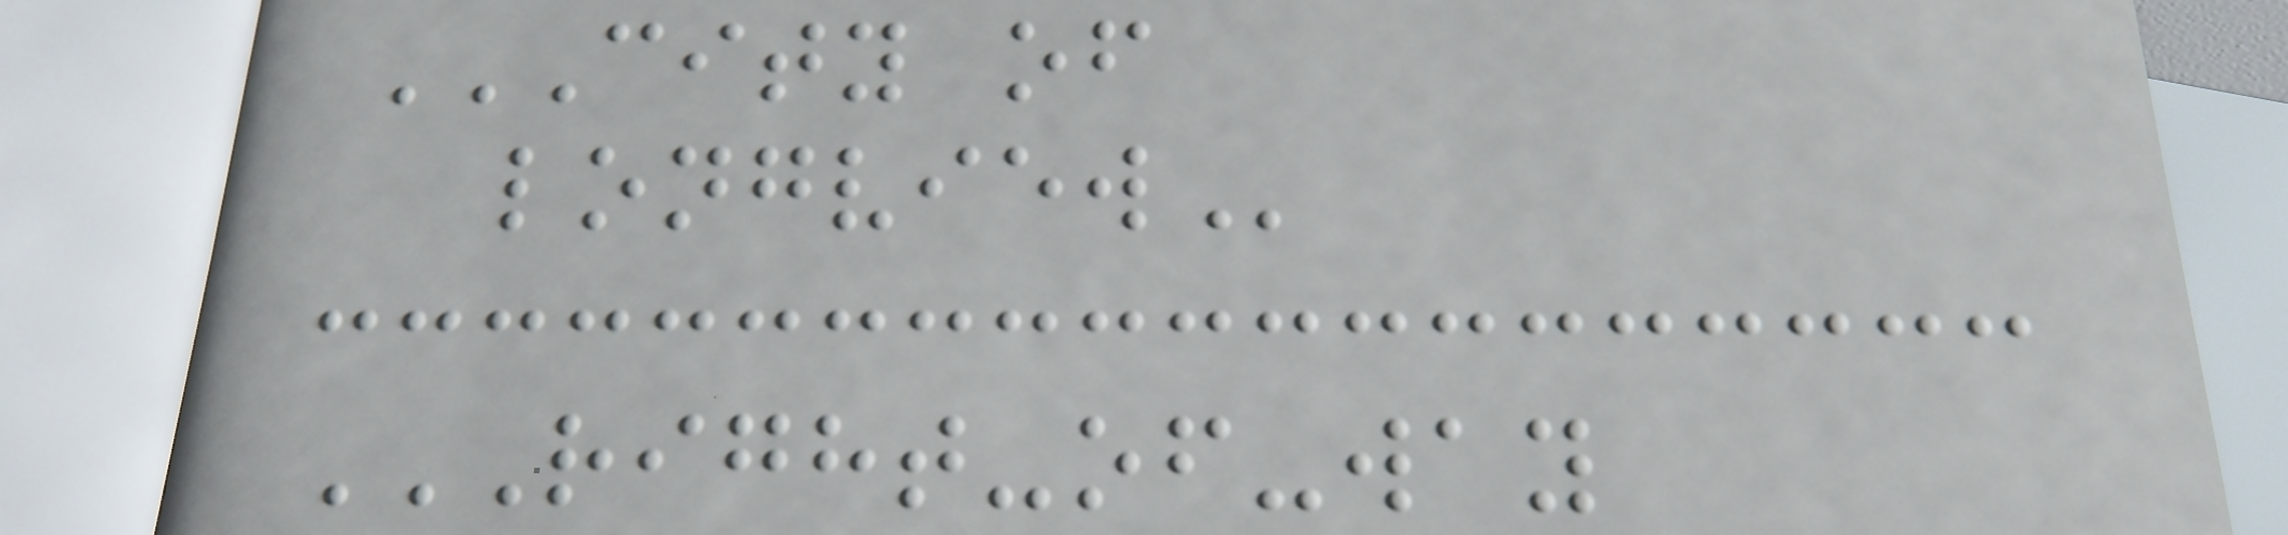CITY OF
LONGVIEW
RIGHT-OF-WAY
